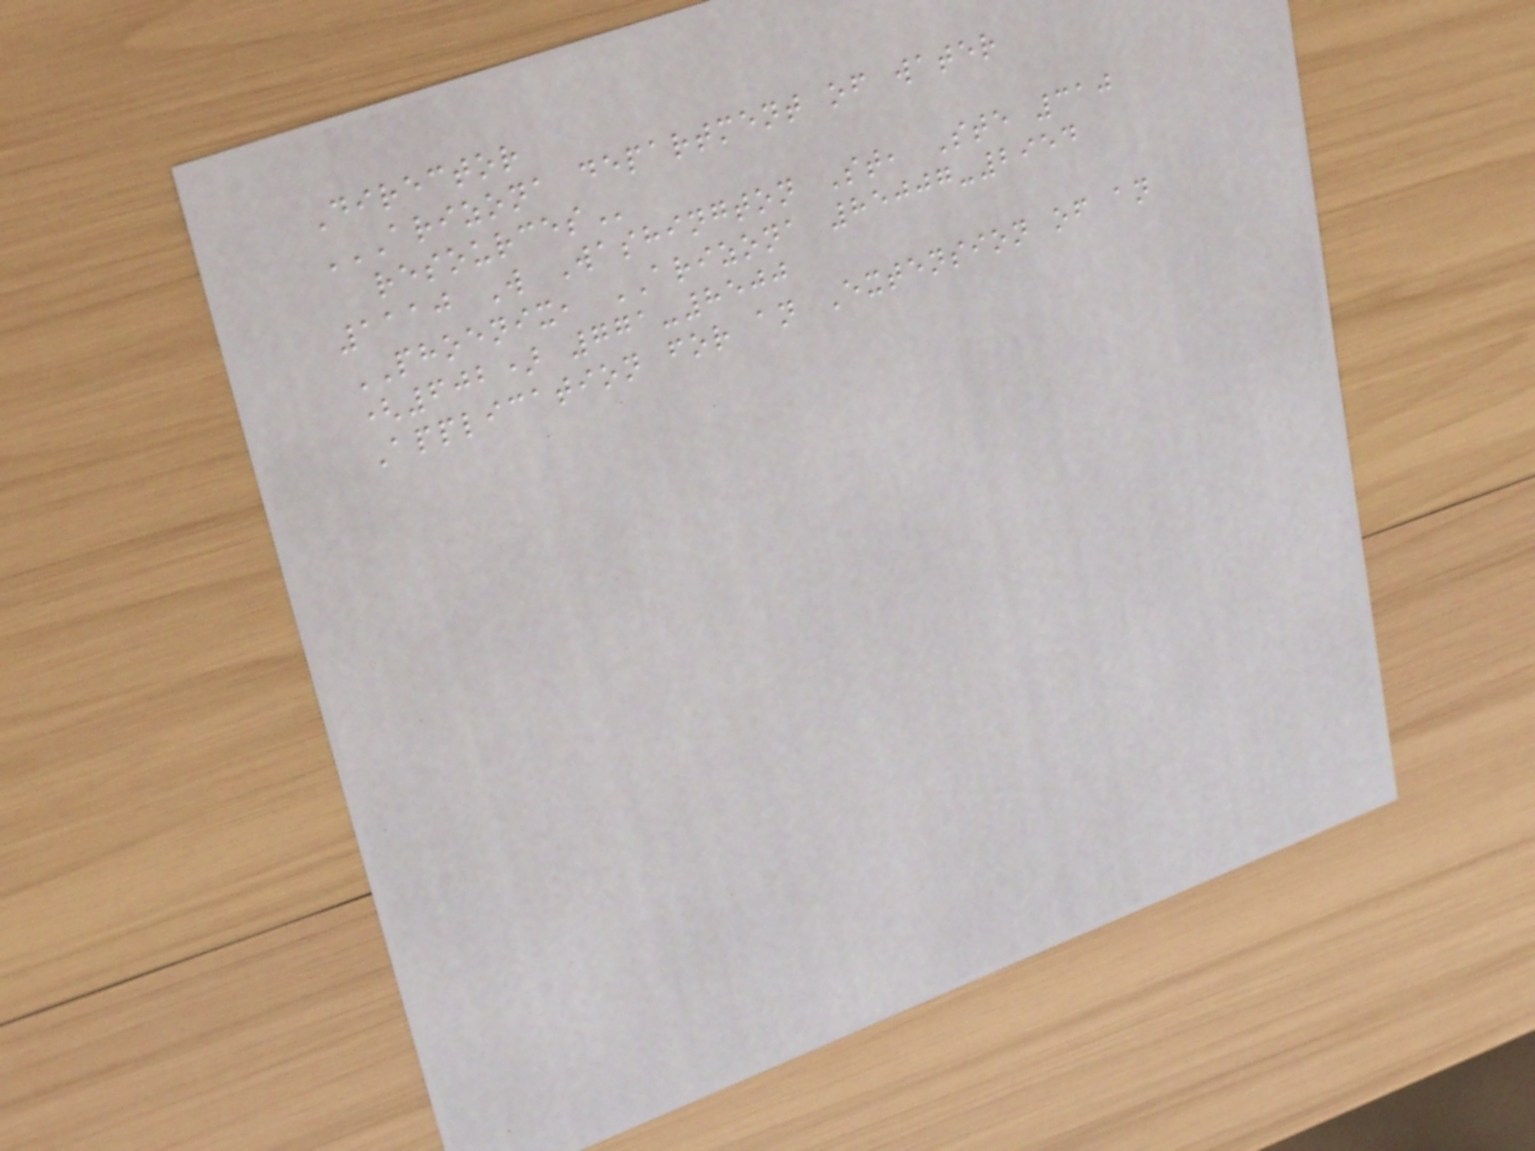Director
ARIZONA DEPARTMENT OF WATER
RESOURCES
1110 W Washington St, Ste 310
PHOENIX, ARIZONA 85007-2954
(602) 771-8500
Application for an Extension of an
